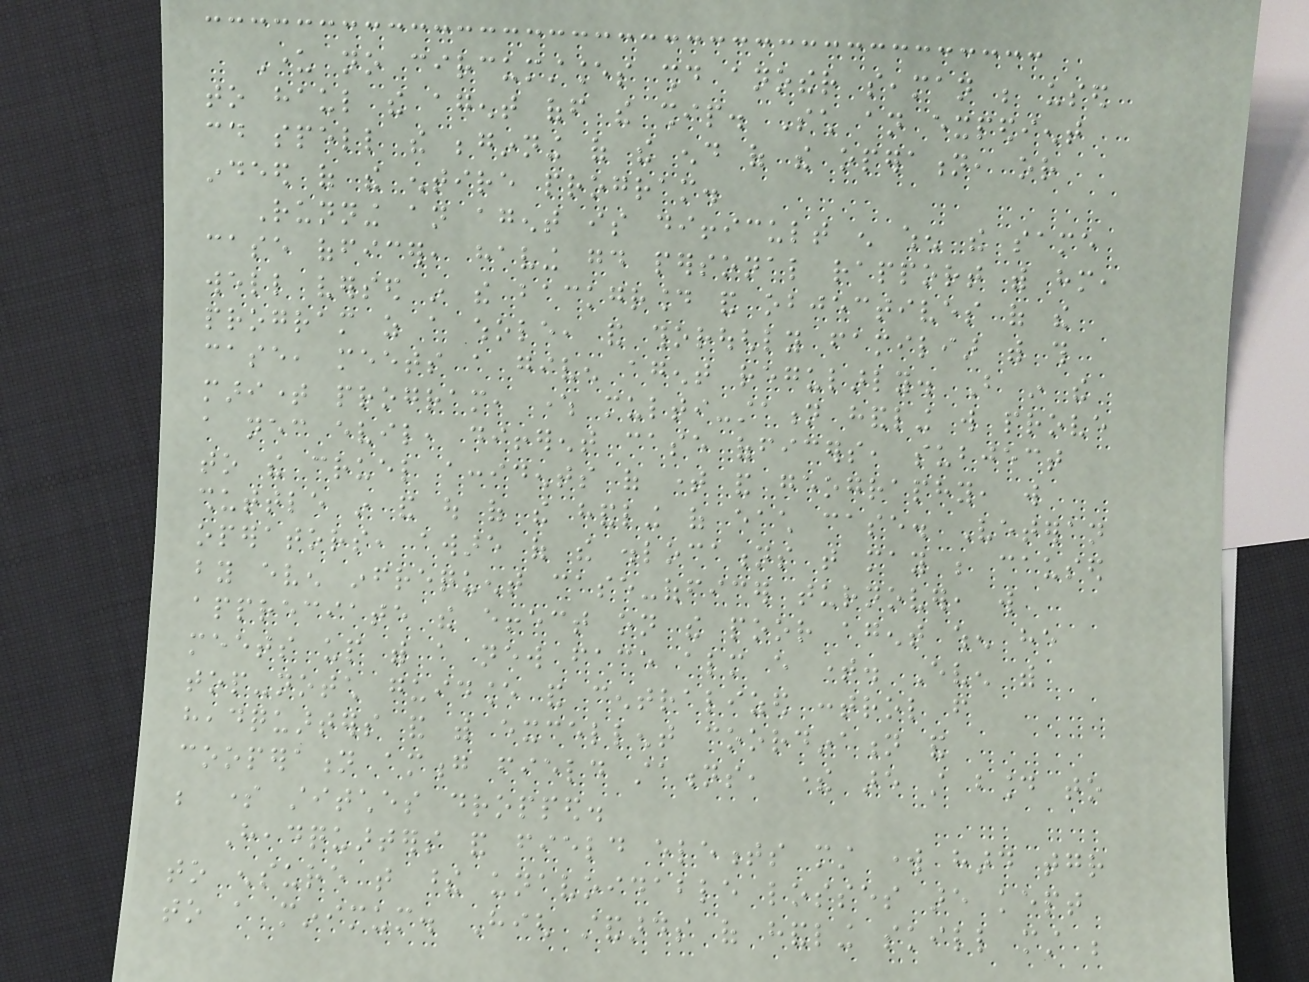Under no circumstances should another seaman be used
to haul the agent off the ship. Such an expedient
could spell the beginning of the end of the operation, or
indeed of the entire program.
Running an agent is difficult enough when the same
case officer, having good personal rapport with him,
well versed in the background and objectives of the
program as a whole, and thoroughly familiar with this
case, meets a given agent regularly. But in the
maritime program, where multi-station handling will prove
a necessary evil, different case officers, subject
to the cruel accidents of time and geography, will
shuttle in and out of the handling of each case. Veteran
operators, aware of the dislocations that may be caused
by even infrequent case-officer turnover, will
appreciate the effect on the poor agent when he
meets up with a new face almost every time. Even with
top-notch guidance and centralized control from
headquarters and with excellent coordination and
cooperation among field stations, there are still bound to
be some stitches dropped.
Headquarters and field elements must work hard together
to ensure that these unavoidable losses are kept
to a minimum. High standards of handling skill must be
